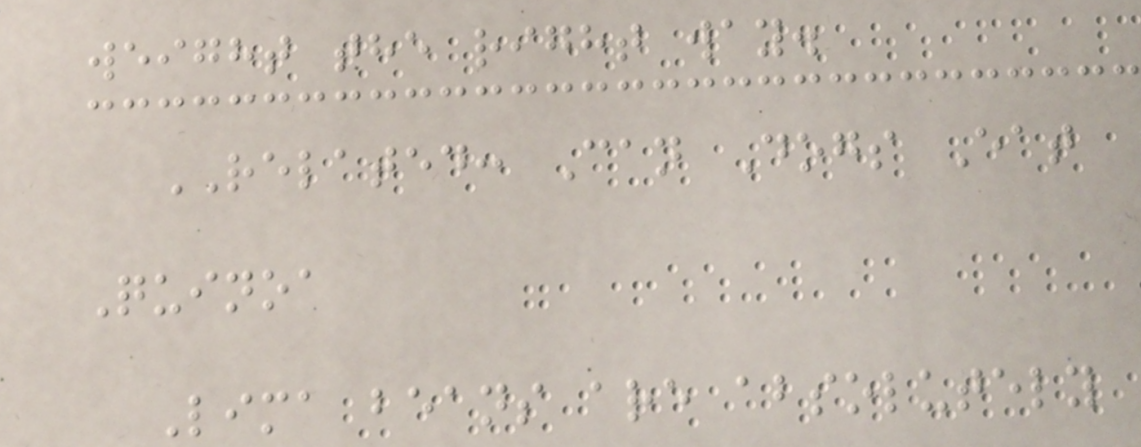weight the right way.
RELATED: Can Dogs Eat
Quinoa
Lima beans are absolutely
